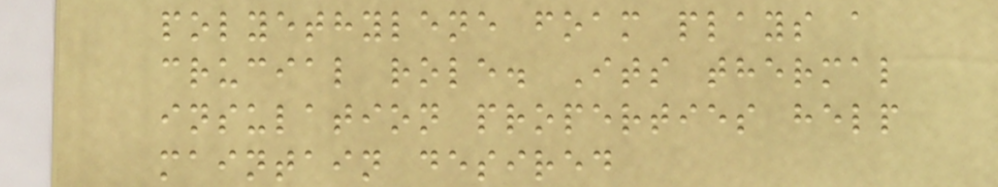polyethylene foam plays a
crucial role. Its thermal
insulation properties help
maintain desired
